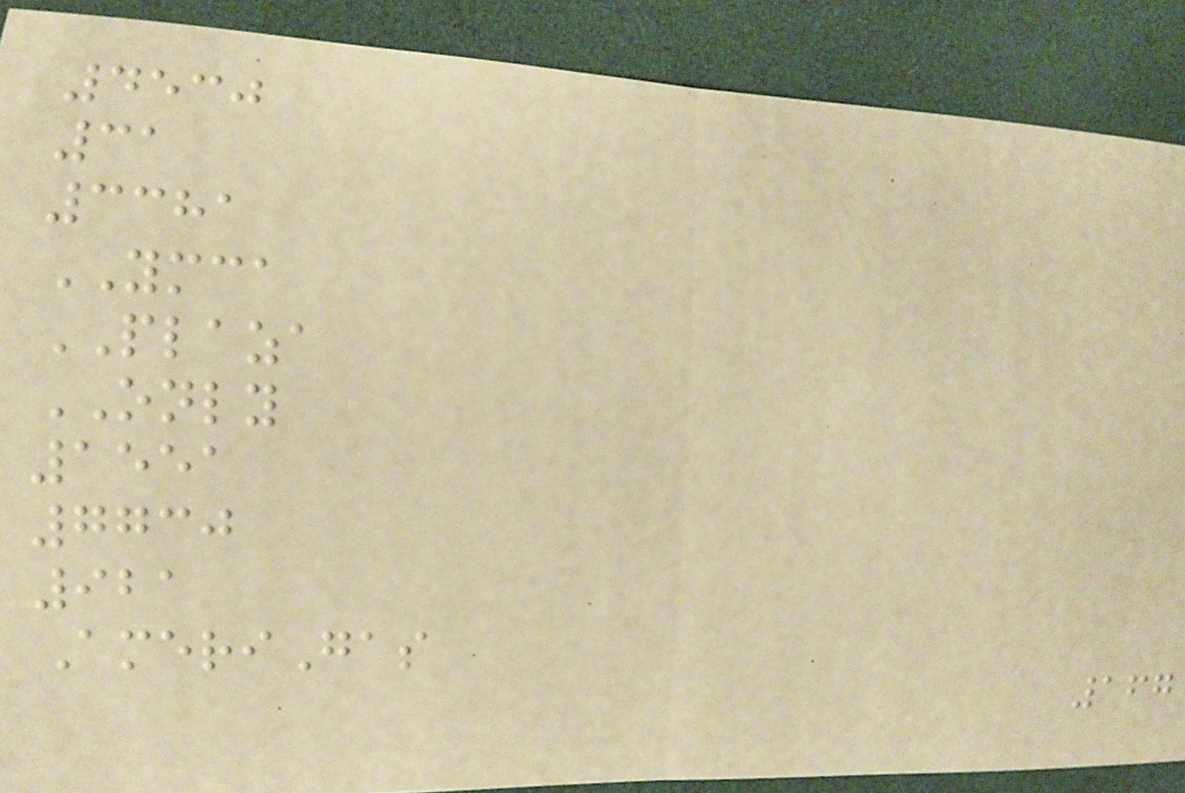4530
31
3381
YMCA
PLAZA
ONLY
1551
7730
921
AmeriGas
167
